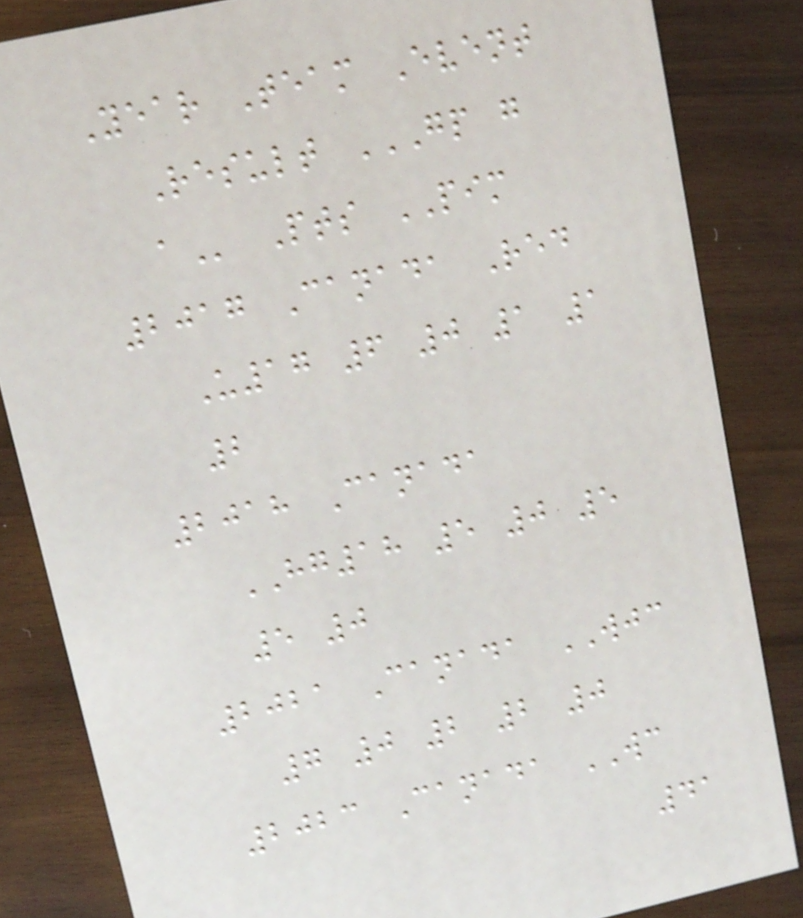Year Team Event
Result GP G
A Pts PIM
2017 Canada Red
U17 6 0 1 1
2
2018 Canada
HG18 5 0 5
5 0
2021 Canada WJC
7 0 2 2 0
2023 Canada WC
41
